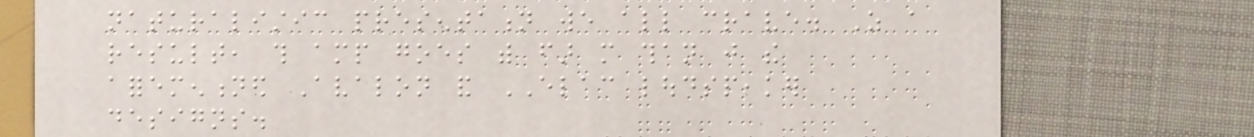naturalistic presentation we all crave. As a
result, this amp goes with far more than just the
aforementioned Avalon and ELAC loudspeaker
designs.
